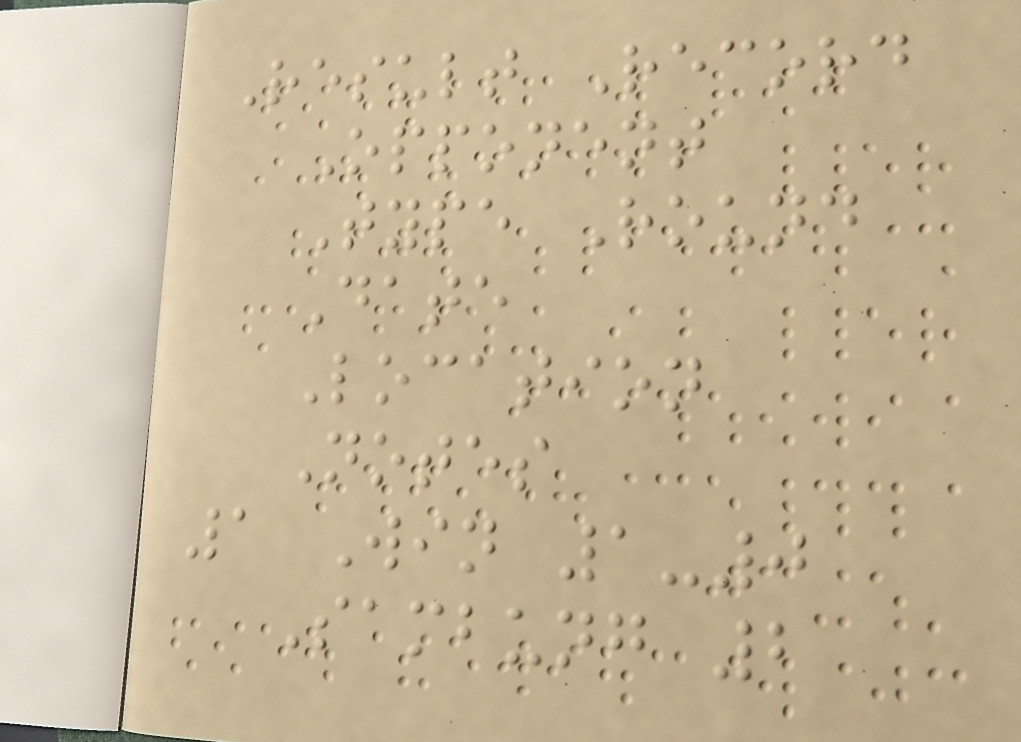Result Record
Opponent
Type Round
Date
Location
Notes
1 Win 1-0
Sambung 2
